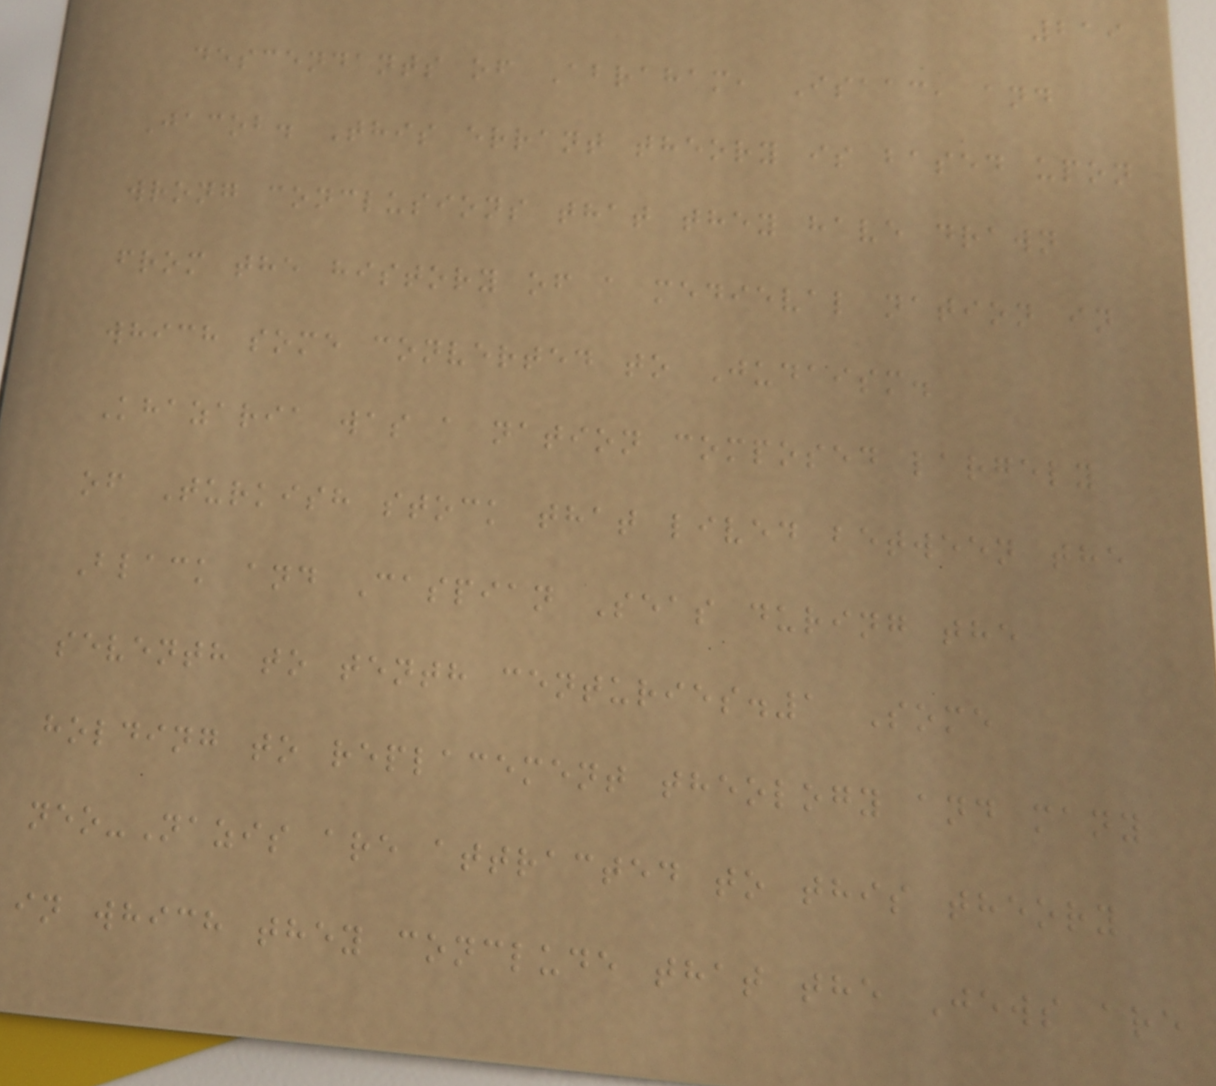219
descendants of Abraham, Isaac, and
Jacob. This errant theory is based upon
wrong conclusions that they have drawn
from the history of a medieval nation in
which some converted to Judaism.
Khazaria was a nation composed largely
of Turkish stock that lived between the
Black and Caspian Seas during the
seventh to tenth centuries.1 Some
holding to replacement theology and many
neo-Nazis are attracted to this theory
in which they conclude that the Jews are
